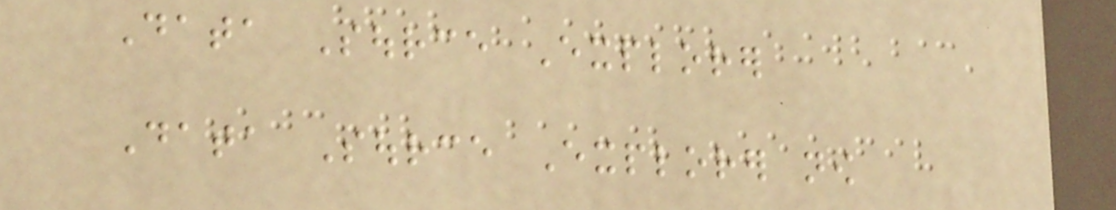Data Source Explorer
Data Source Explorer now
